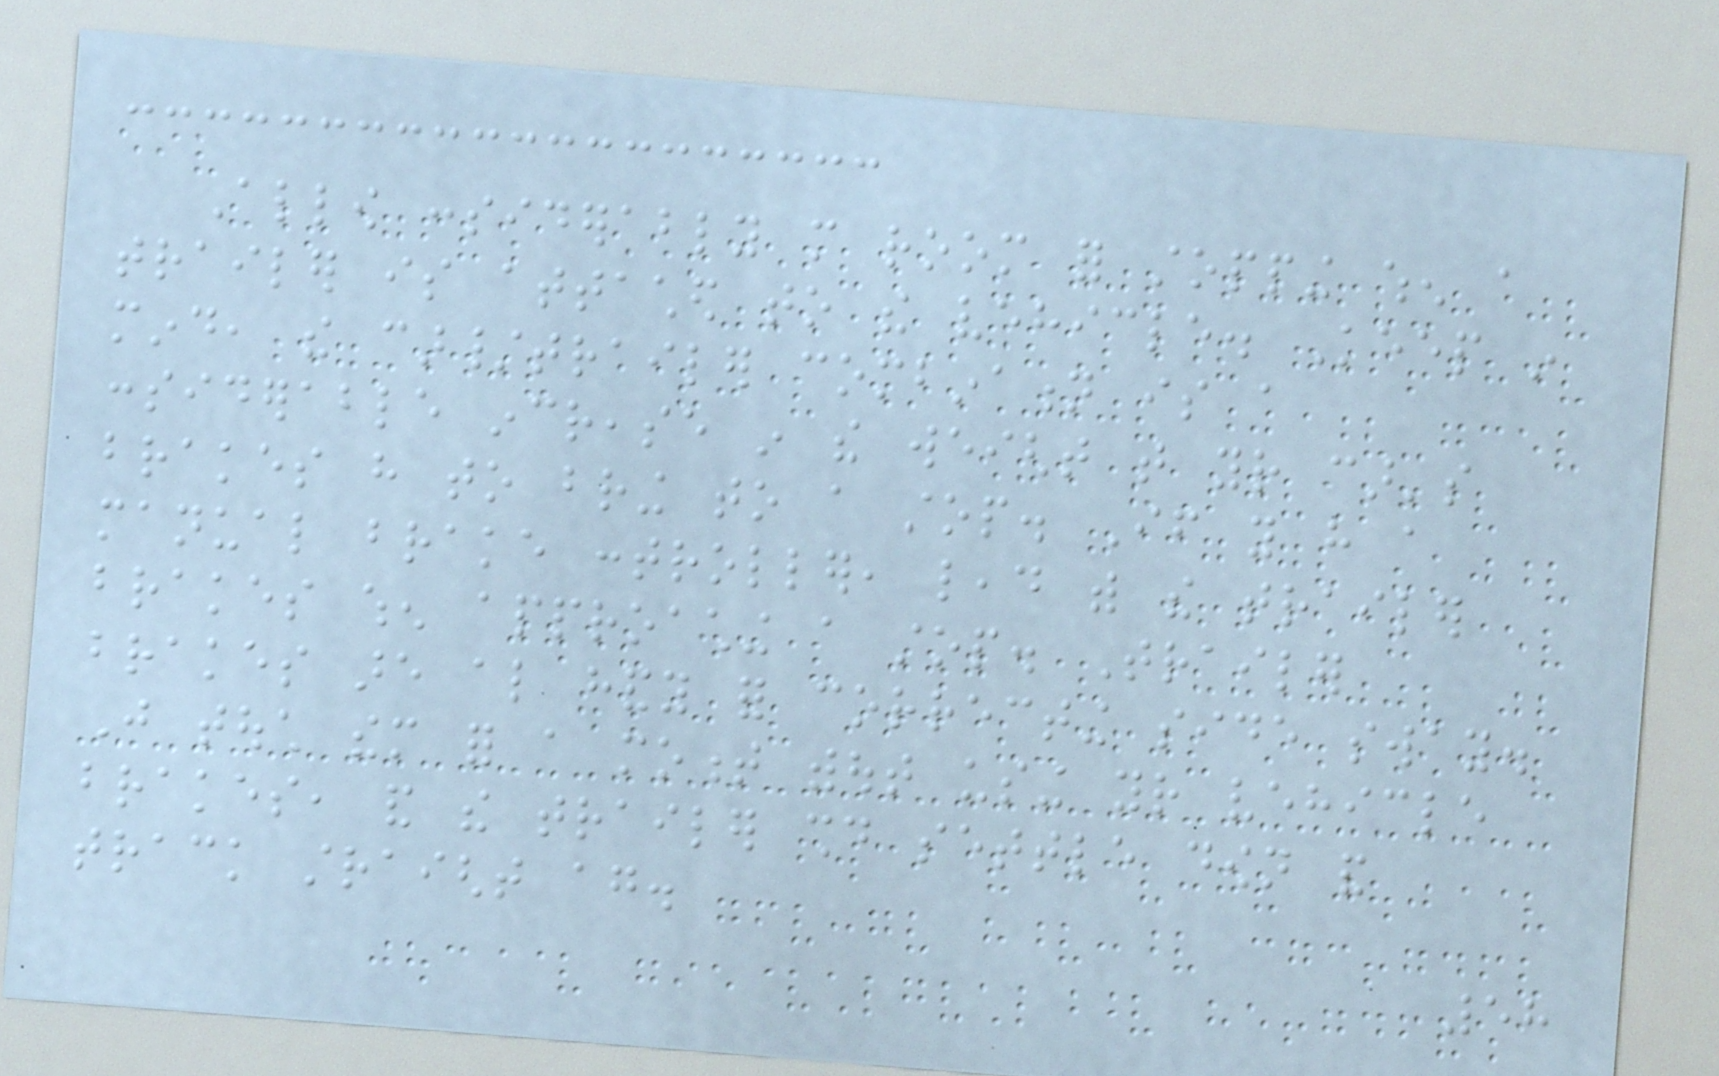Allow considerably more room for stopping when a
trailer is attached to the vehicle. Keep in
mind, the car/trailer combination is a
considerable increase in the weight that your car's
brakes have to bring to a stop. If you have a
manual brake controller, lead with the trailer
brakes when approaching a stop. Trailer
brakes are also handy for correcting side sway.
Just touch them for a moment without using your vehicle
brakes, and the trailer should settle down and
track straight again.
58
